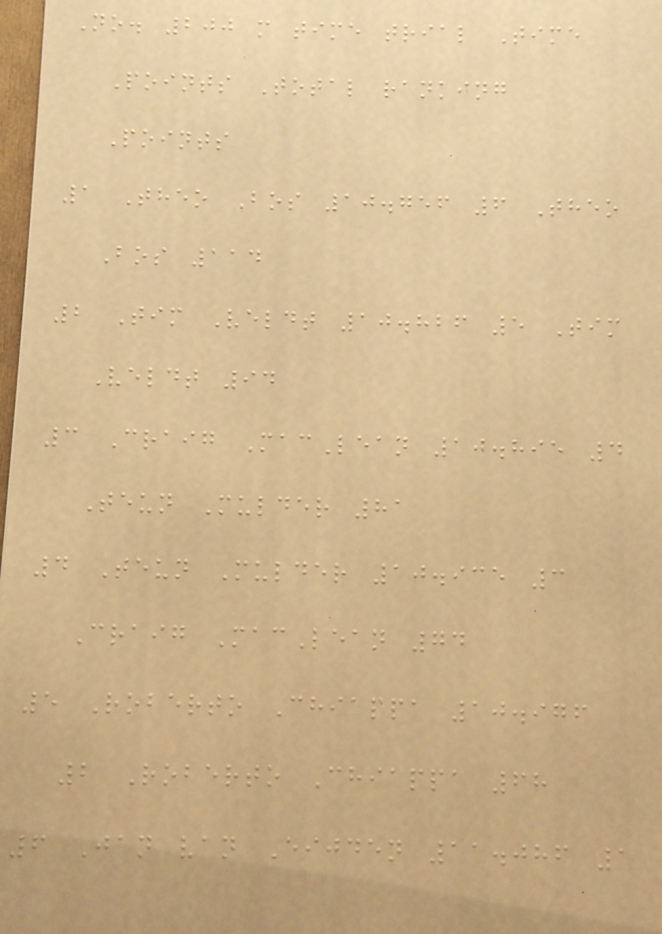No. 200 m time trial Time
Points Total ranking
Points
1 Theo Bos 10.756 6 Theo
Bos 114
2 Tim Veldt 10.826 5 Tim
Veldt 94
3 Craig MacLean 10.895 4
Teun Mulder 81
4 Teun Mulder 10.935 3
Craig MacLean 74
5 Roberto Chiappa 10.976
2 Roberto Chiappa 68
6 Jan van Eijden 11.086 1
